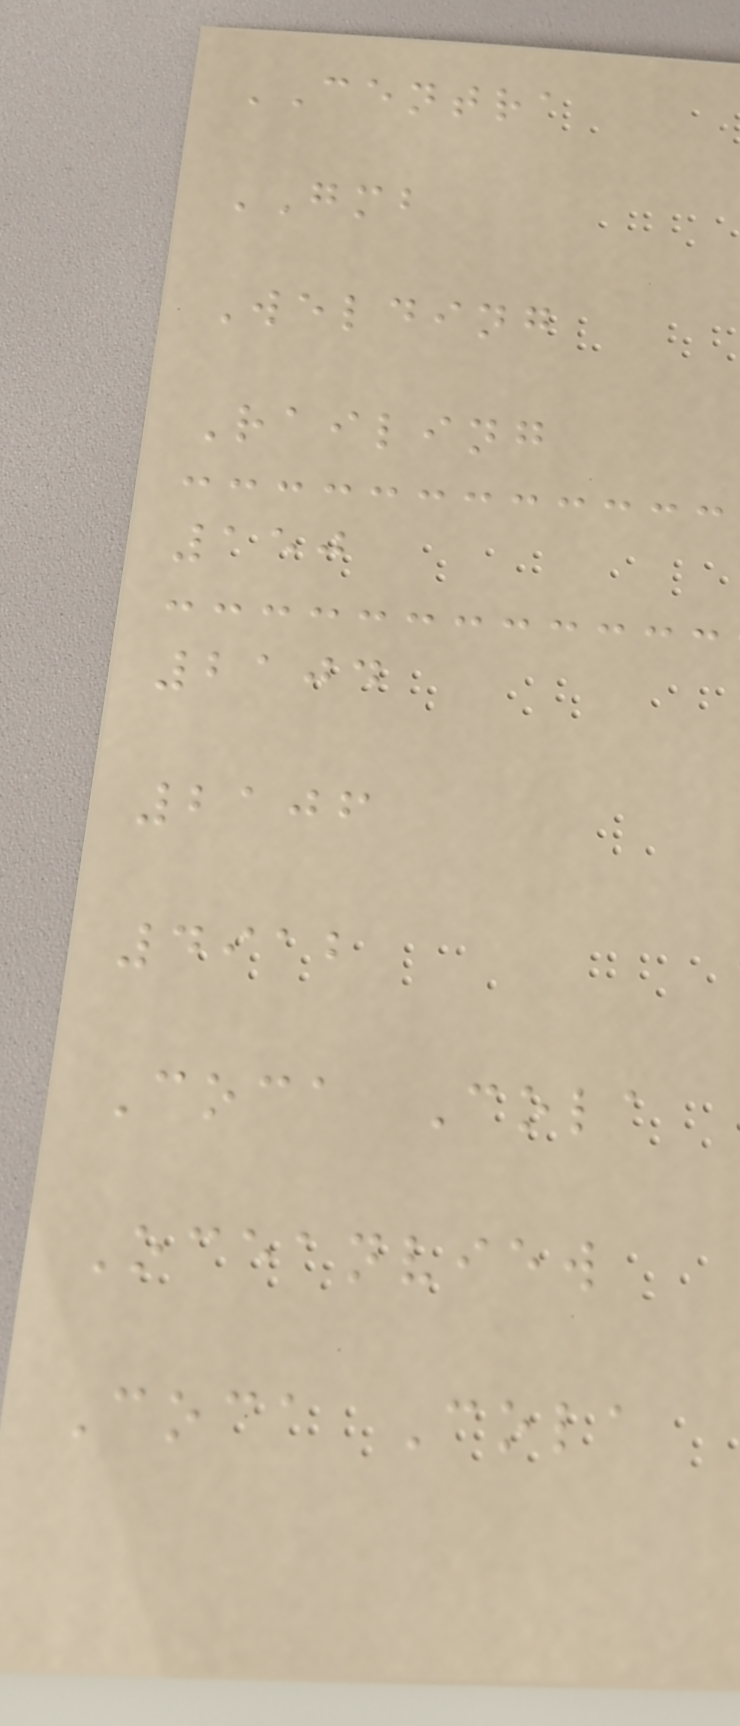CENTRA
GMB
Welding
Railing
150
2104
2106
4912
Coca Cola
Oceanview
Coca Cola
